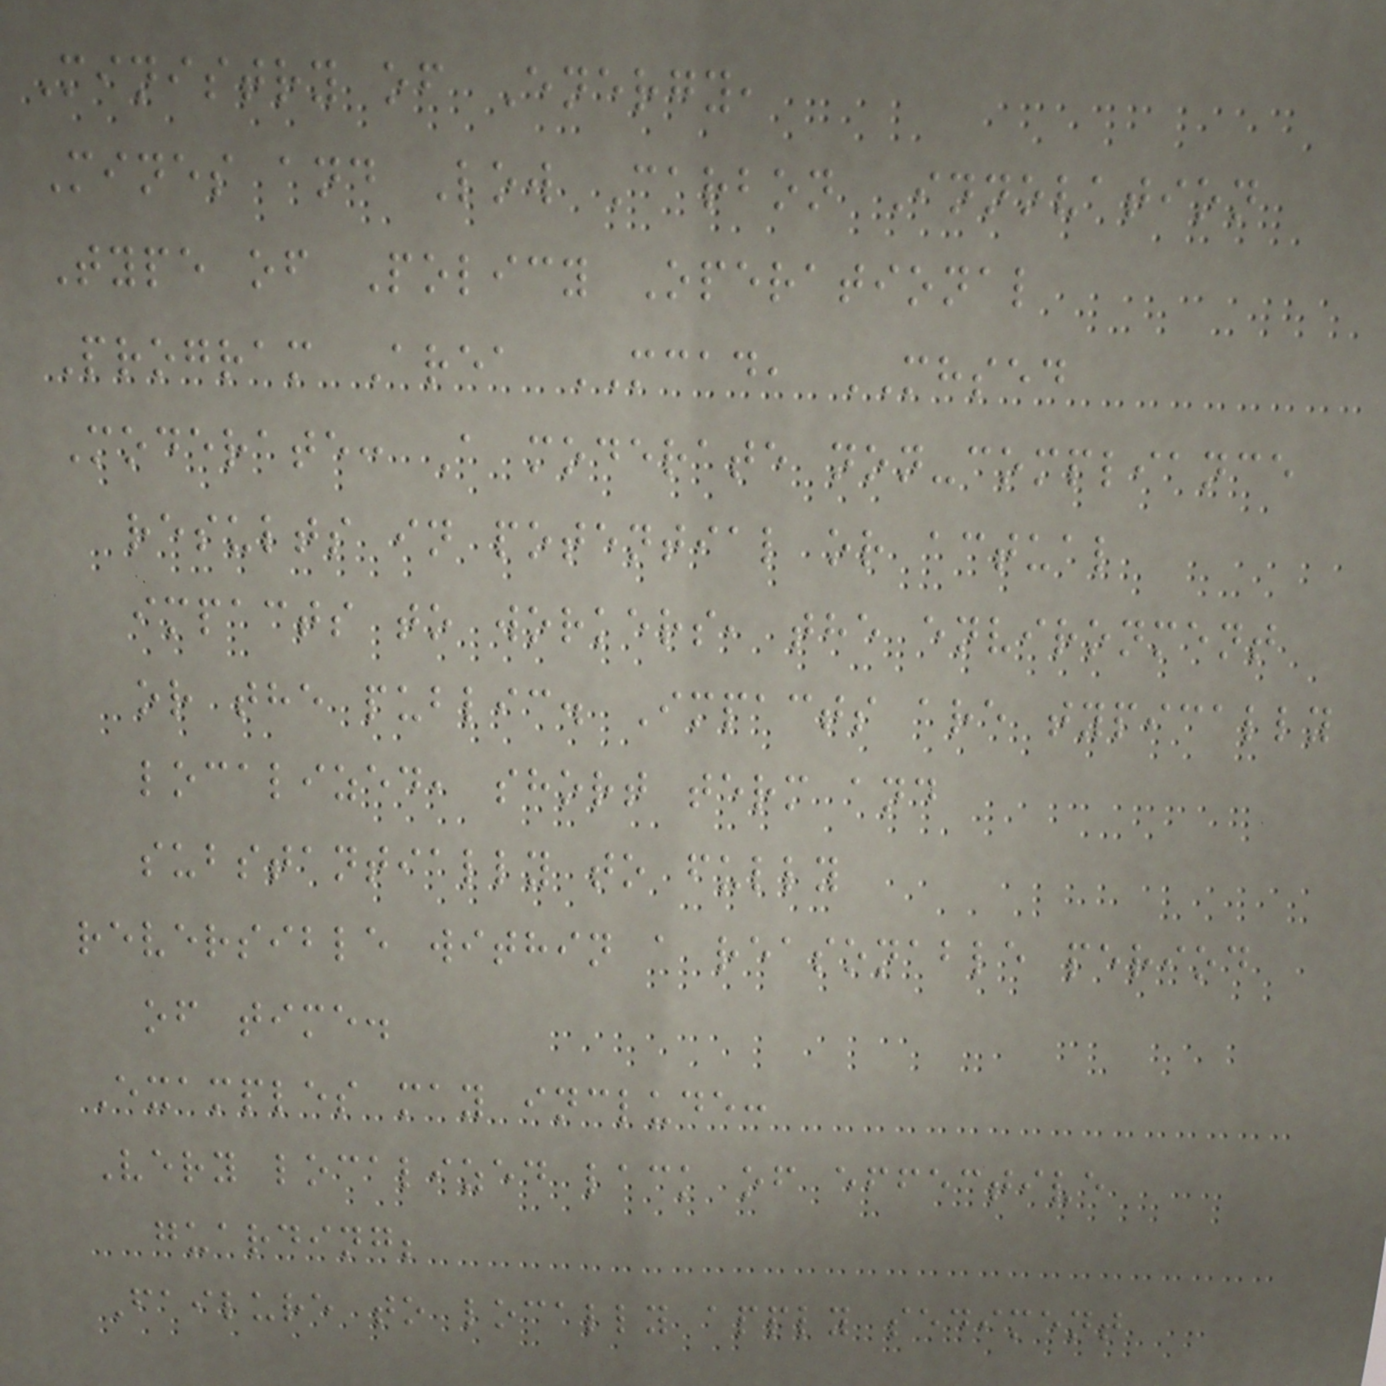Ministry of Energy,
Mines and Low Carbon Innovation
Type of Policy Operational
Program Area MCAD, MHSED
Moderate: A moderate non-compliance
results in potential or actual
impacts to workers, the environment
or the public. Impacts are typically
localized, short term and
substantially to fully
reversible within a reasonable period
of time.
Examples may include:
Very localized lack of effective
guarding;
Failure to locally apply sediment
